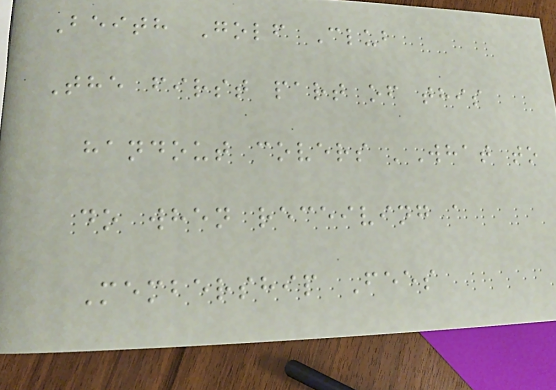Beith Golf Club
The first part of this
handout covers 'What to
do when receiving a
Membership Fees
